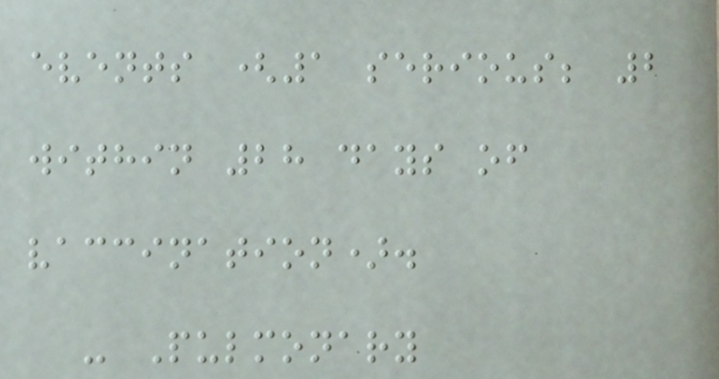events (1 serious; 2
within 28 days of
vaccination).
- Pulmonary
